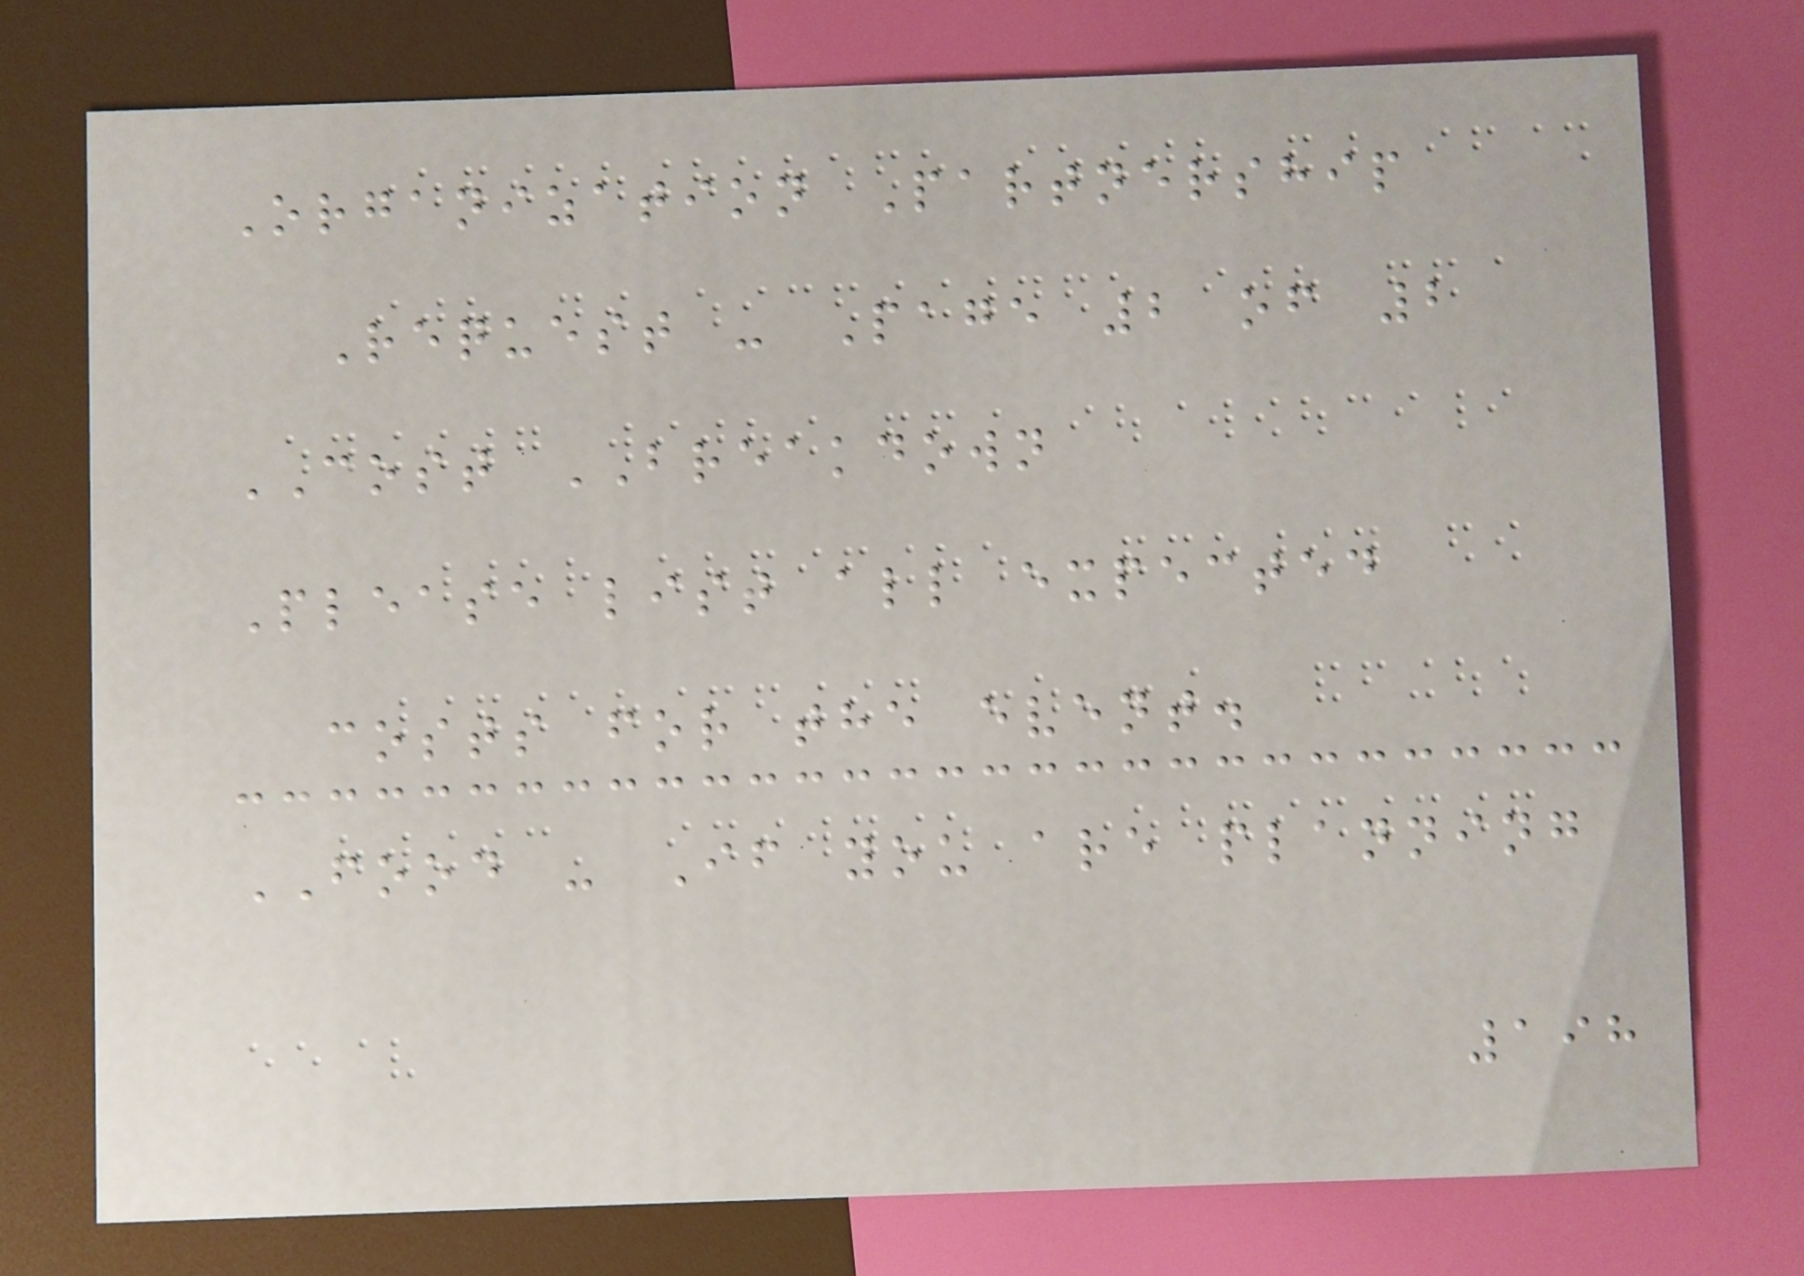Organization Partnership
Request - Page 2 of 2
COST BREAKDOWN
Please list all expected
costs for the event.
FOOD - If you are planning
198
